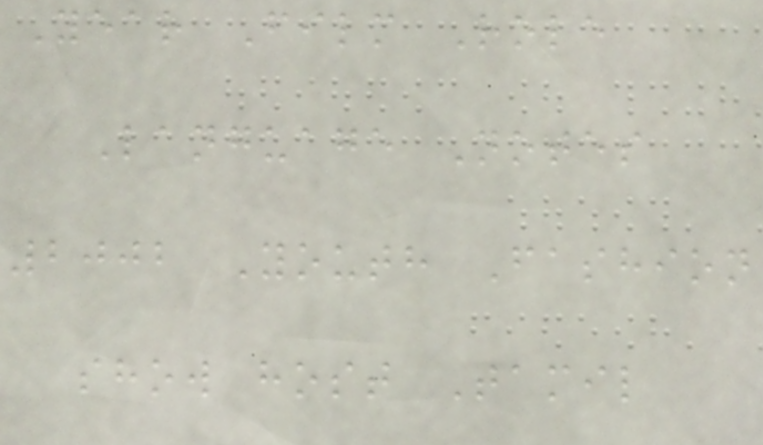Year Film Role
Language Notes
2002 Youth Fashion
show host Tamil
